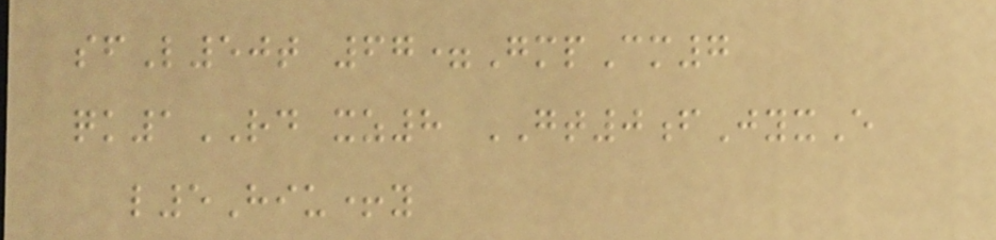sfL50t 67=GmpCm7
qk1RD xz8 GT0fJyxE
l5Hiu+y
